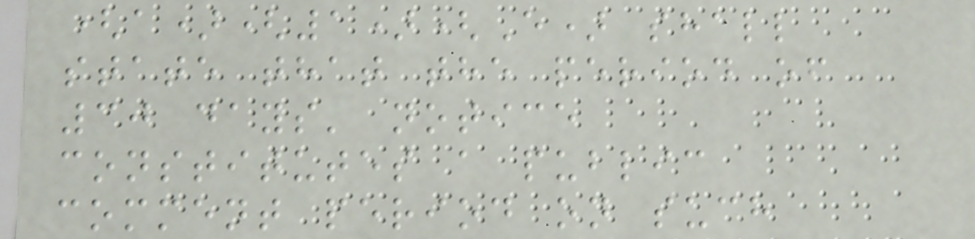(a)(1)(E) shall
state that the period of
30 days' notice
constitutes a public
comment period on such
